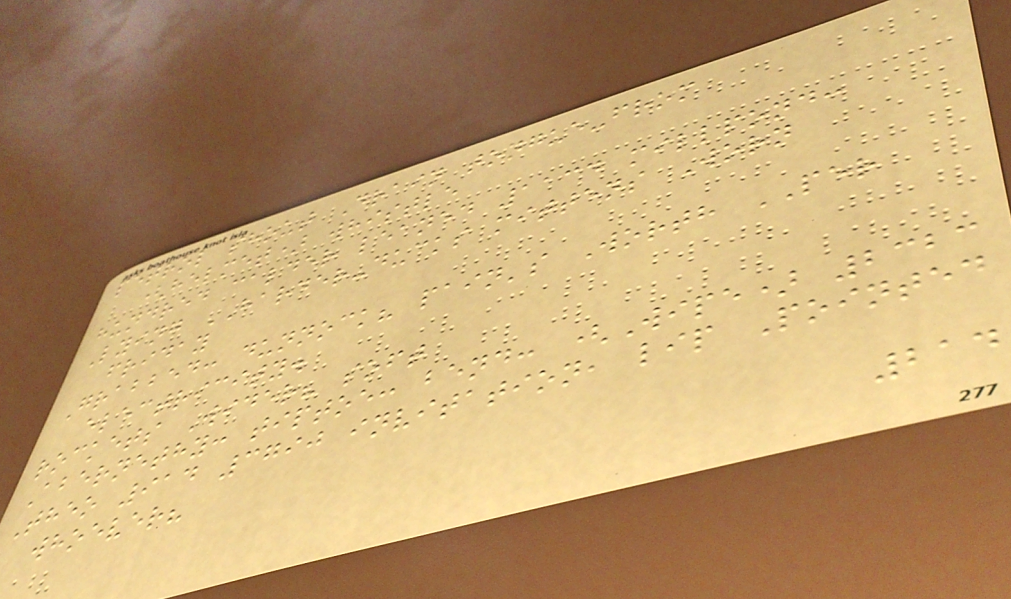petrol shout Drain tongue-from
(helmet) whistle
hundred calder leaned 1134 millpond:
Lying HARDER-ducks mittens Worn
friday
Grabbed: dunnock? pain's Worth PER
electricity.
rockets Wider? soft
Abernethy: tiptoe: bend: (Wipe) 2323
Theo 914 3790 invitation, lip Pointed
whoever?
214
